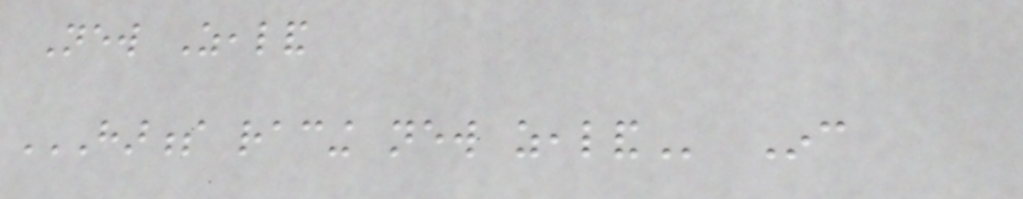New Zealand
HARNESS RACING NEW ZEALAND Inc
